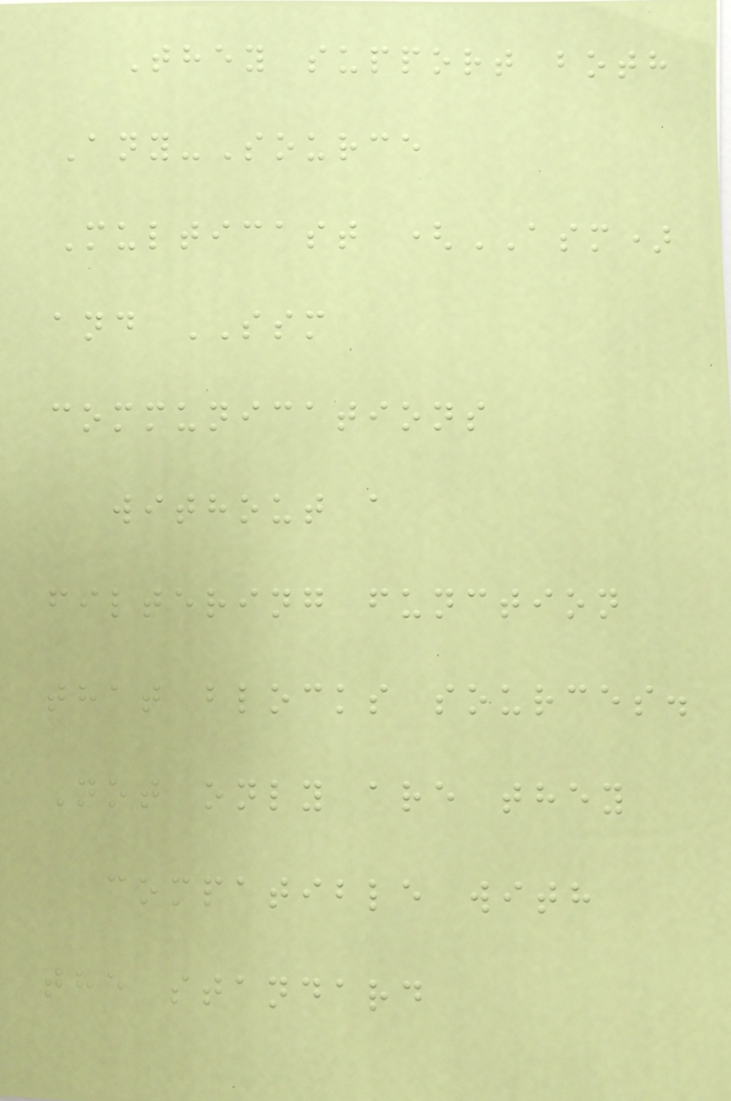They support both
Any-Source
Multicast (ASM)
and SSM
communications
without a
filtering function
that blocks sources.
Not only are they
compatible with
the standard
